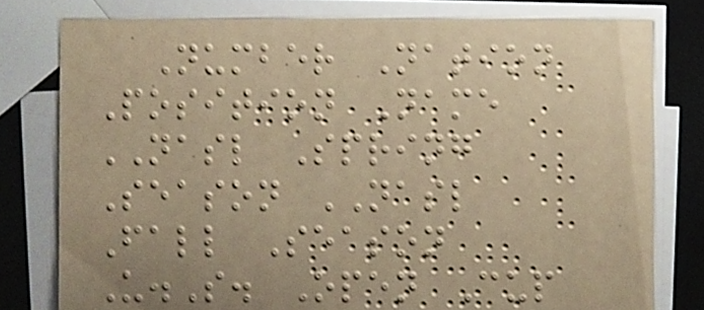Number Nation
Position Name
NASL Spring
Season NASL
Fall Season
U.S. Open Cup
